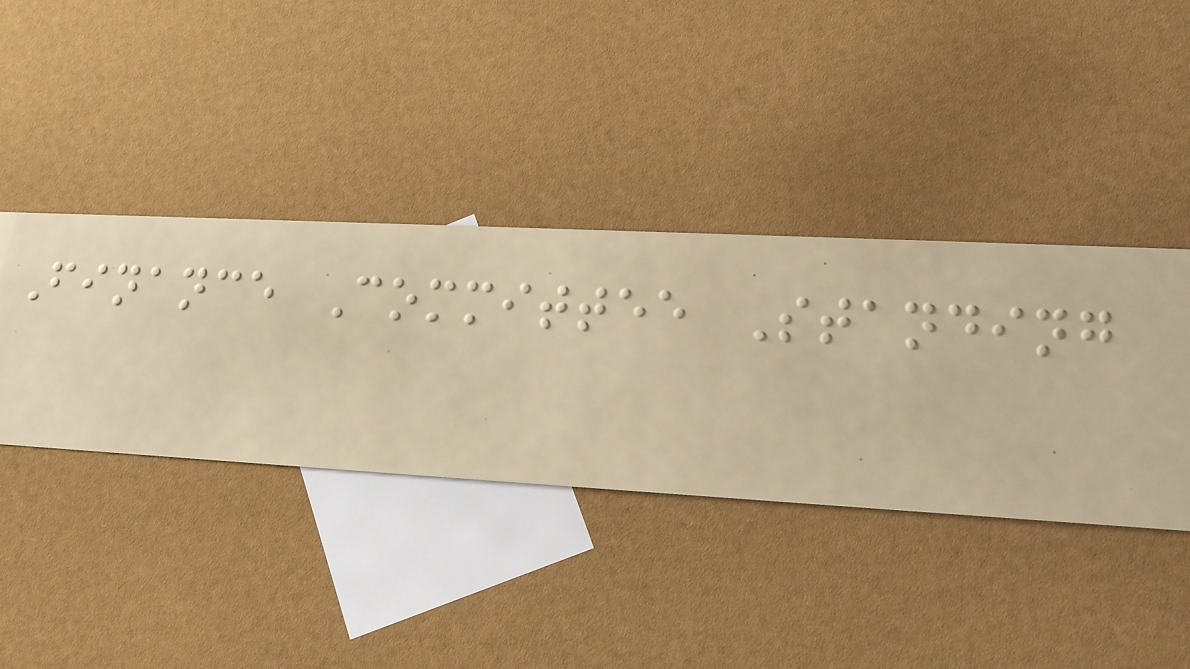Finance Committee Standing
